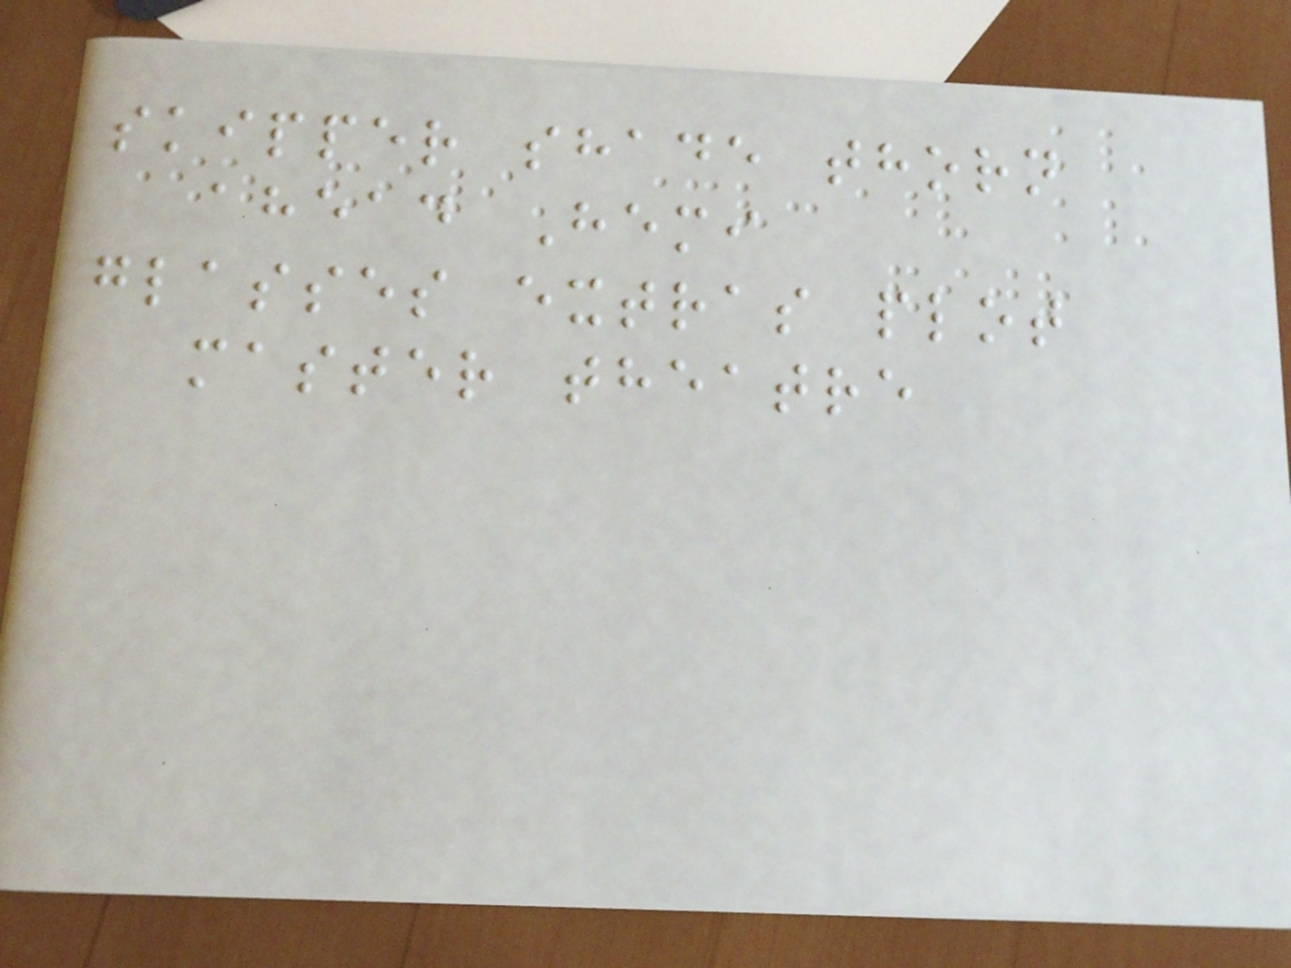skipper shade thorn
ahead Hemi
glasses extras plot
master theatre
